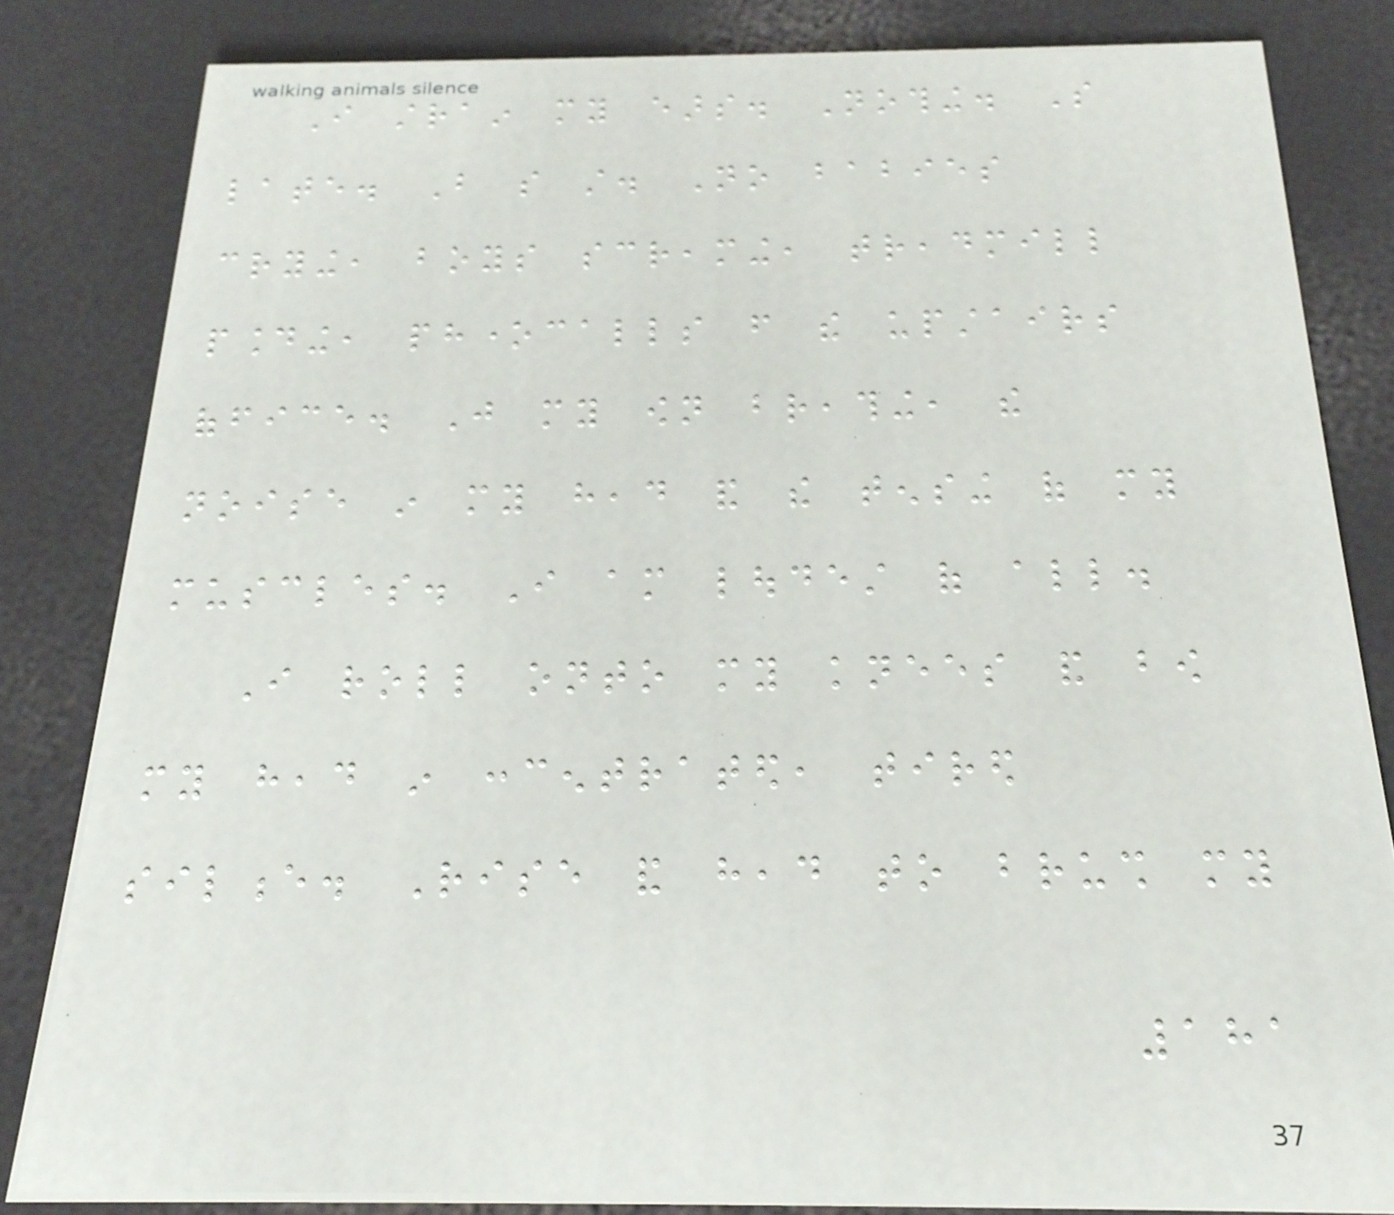I strain my ears. Nothing. So
late. But so still. No babies
crying, boys screaming, treadmill
pounding, phonecalls from the upstairs
office. Just my own breathing, the
noise in my head and the tensing of my
muscles. I am loudest of all.
I roll onto my knees and bow
my head in concentrated, tired
silence. Rise and head to brush my
181
